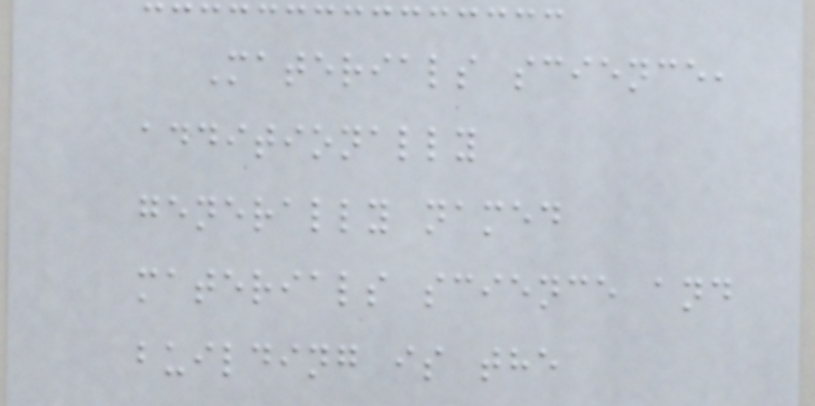Materials science,
additionally
generally named
materials science and
building is the
